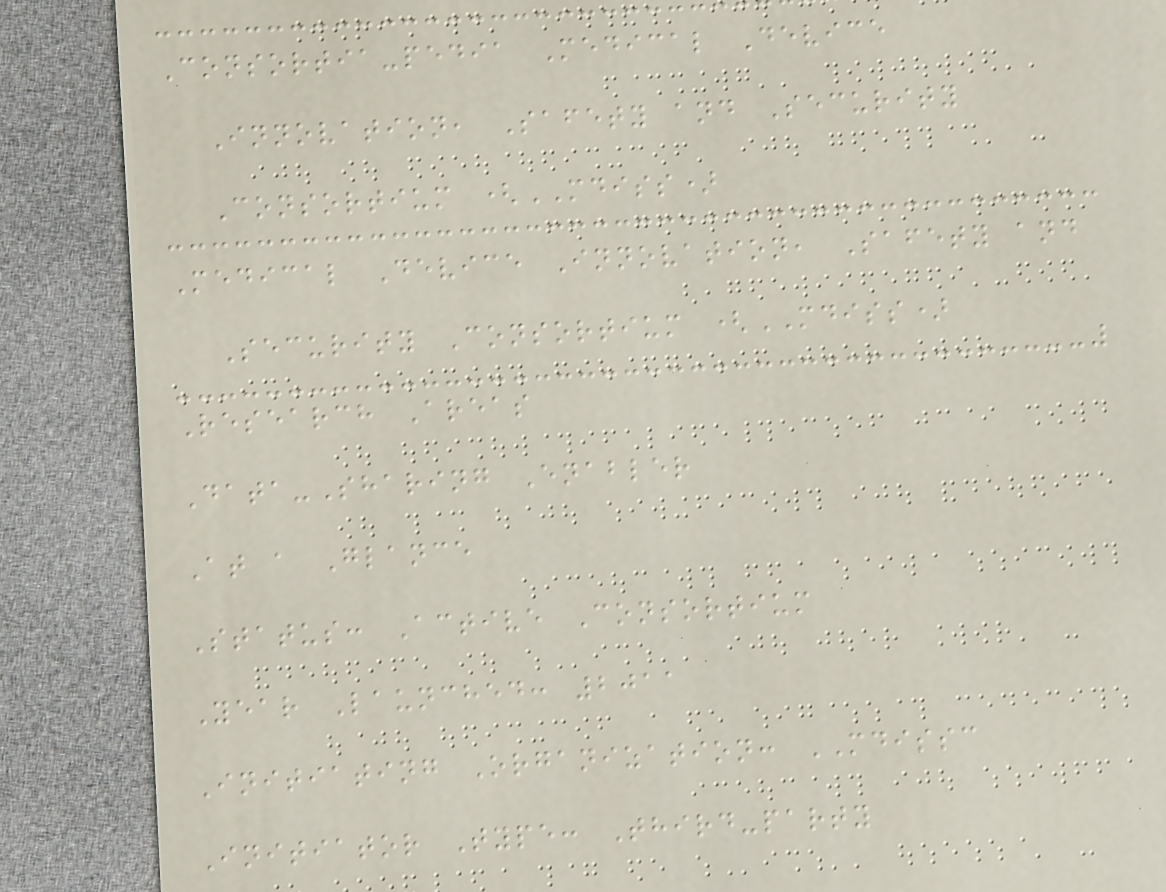Consortia-pedia Medical Device
Innovation, Safety and Security
Consortium (MDISS)
Medical Device Innovation, Safety and
Security Consortium (MDISS)
Research Areas
Data-Sharing Enabler
At a Glance
Status: Active Consortium
Year Launched: 2011
Initiating Organization: MDISSC
Initiator Type: Third-party
